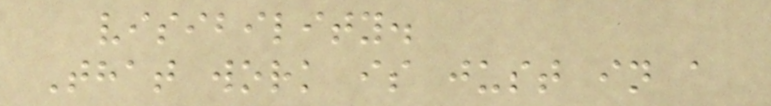visibility.
That work is just in a
